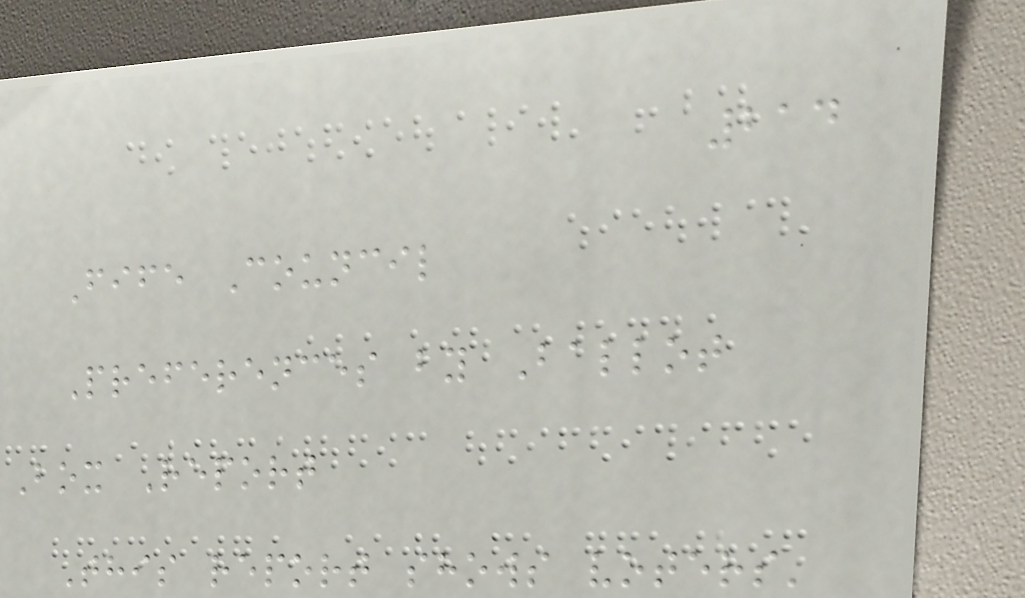214
Fife Council
Preferences by Ballot
Box Report
This report shows voters'
